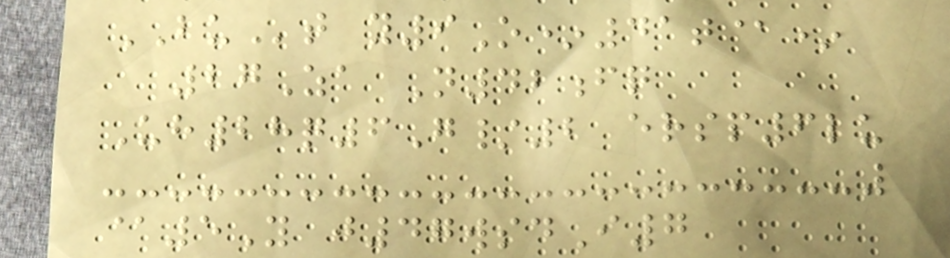BUt y9O*41t@*
27Za N42fq
Uh28q6G/2 ersp6lu
@5Y j47wsdI7
